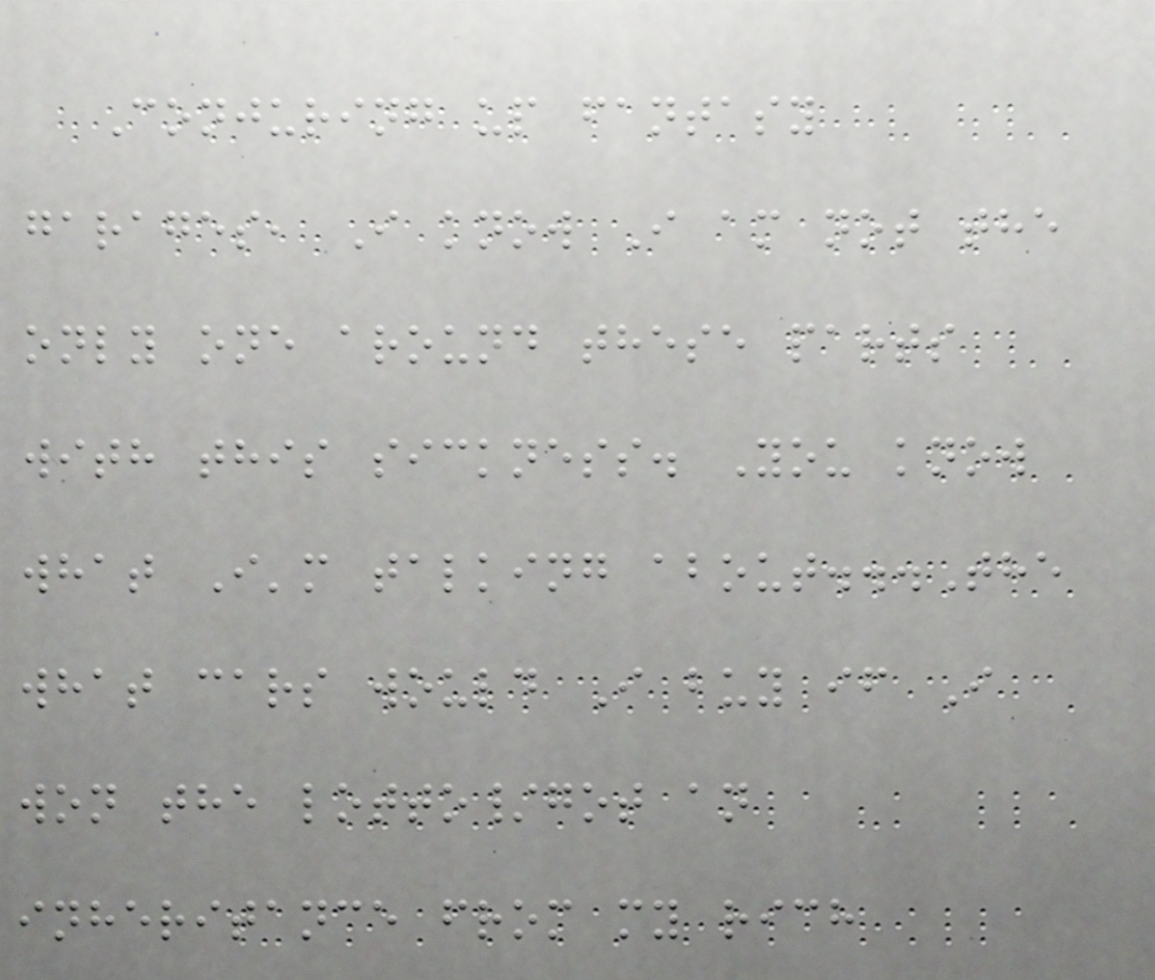Conjuring up fantasy
garages, I know I am not the
only one around these parts
with this sickness. You know
what I'm talking about...The
what cars would I buy if I
won the lotto/got an
inheritance from my rich
